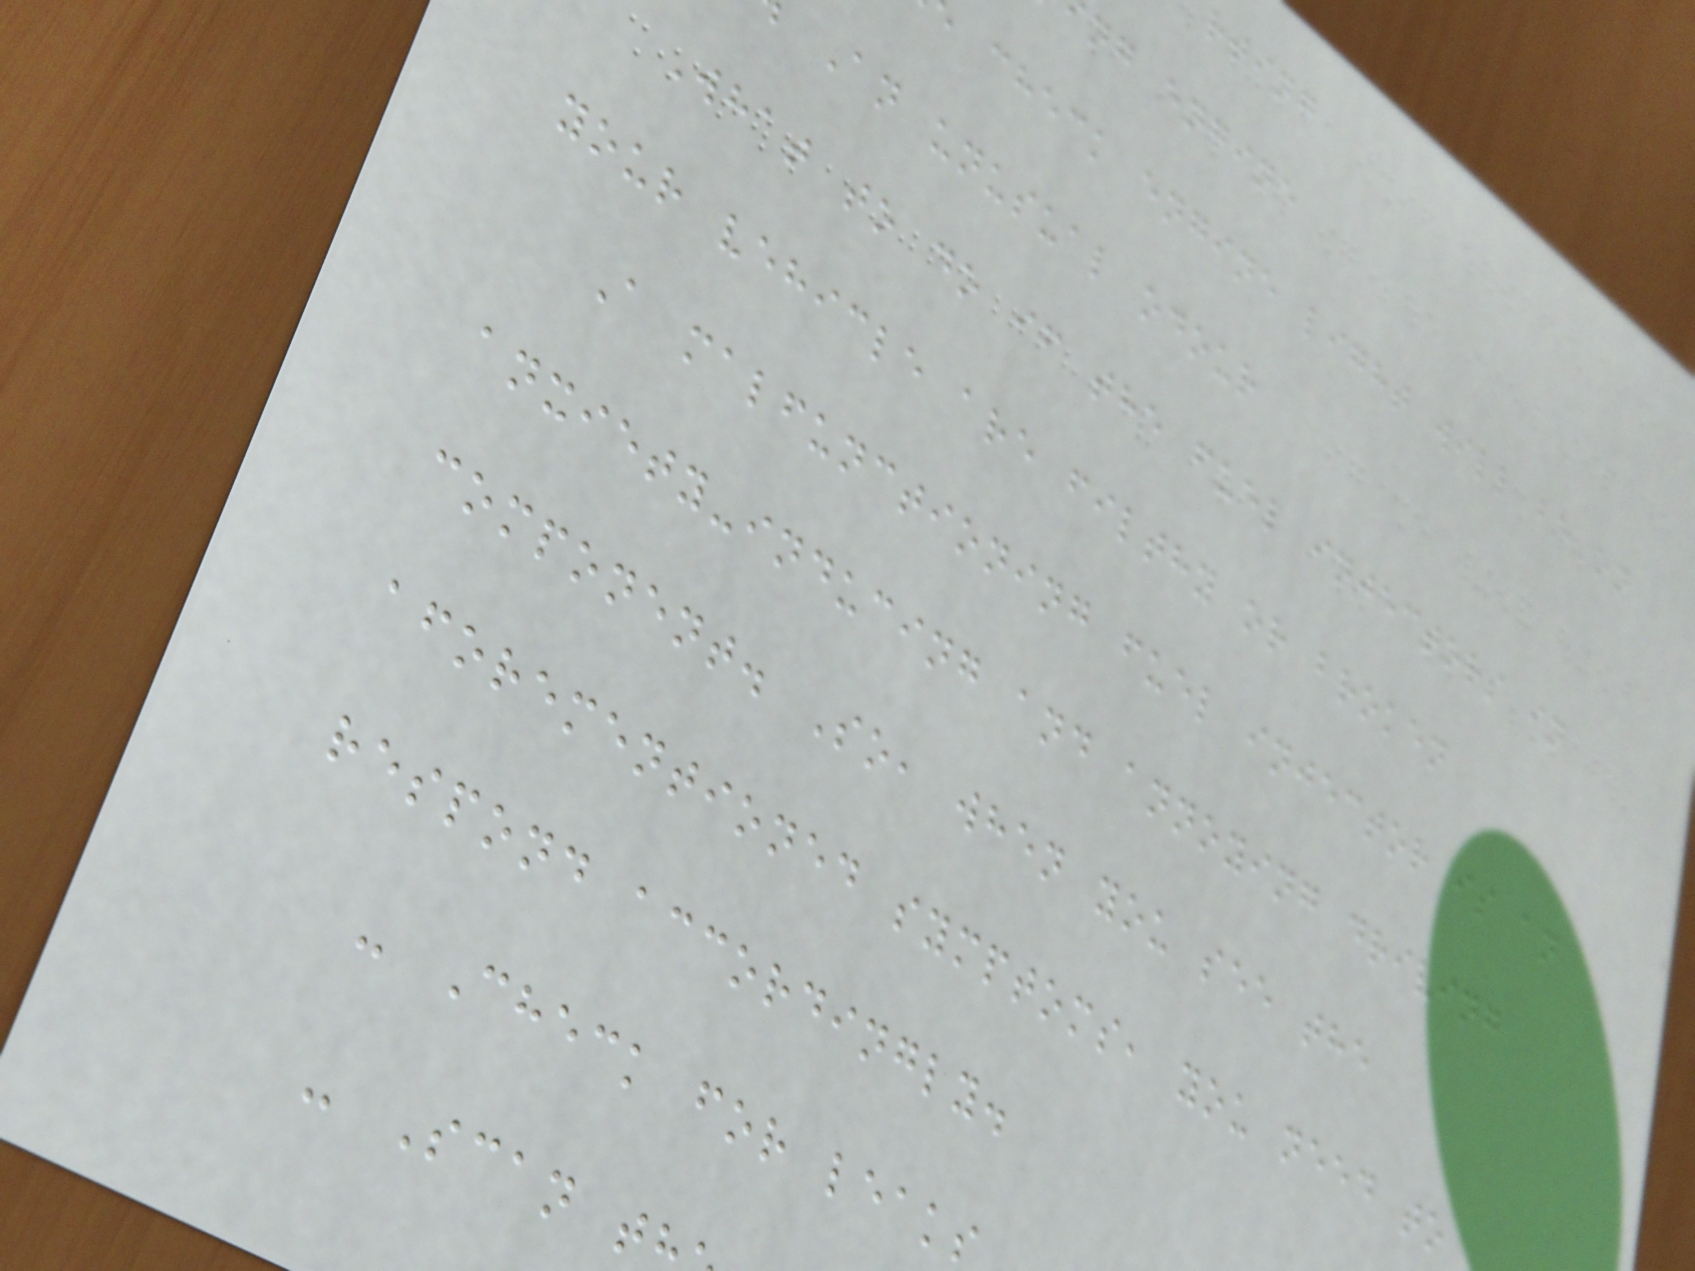ng engine
check engine light will be on
An unusual odour
What to do if the fuel injectors in
your vehicle are filthy or broken
A malfunctioning fuel injector is an
anxiety-inducing and annoying driving
component. So, when you see the
aforementioned symptoms, you need to
respond accordingly.
- Check for leaks
- Scan t
